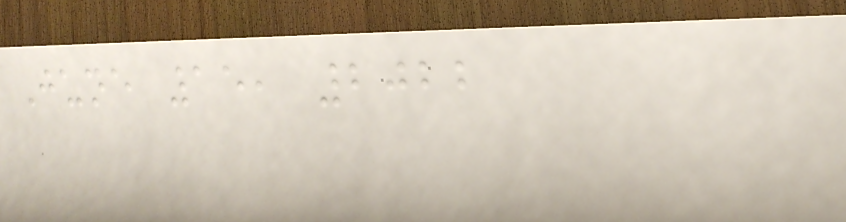June 15, 2022
